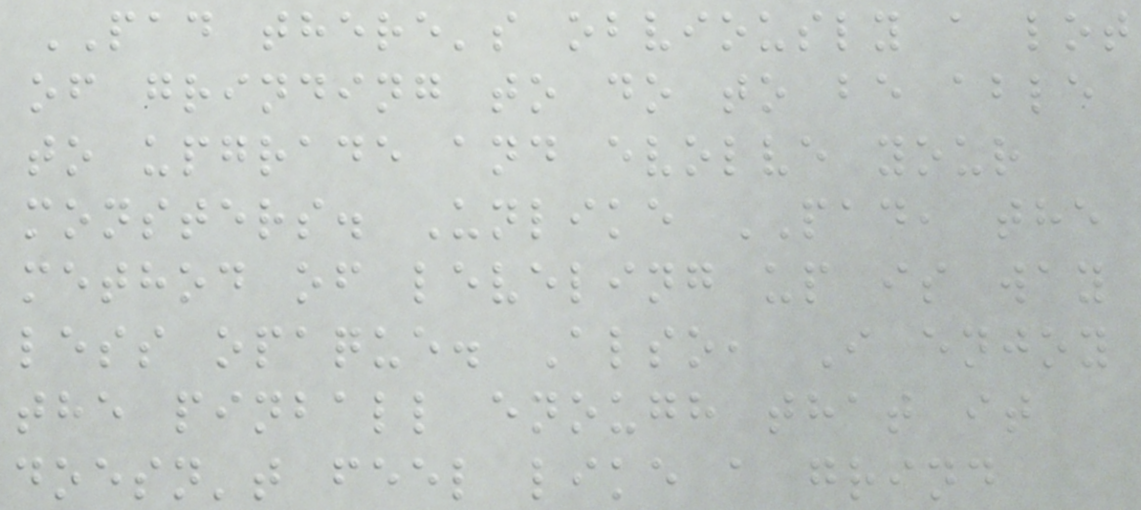PAD there's obviously a lot
of grinding to do to be able
to upgrade and evolve your
monsters. Unlike PAD, the
method of leveling up is way
less opaque. Also, I enjoy
the pinball enough that it
doesn't feel like a grind
